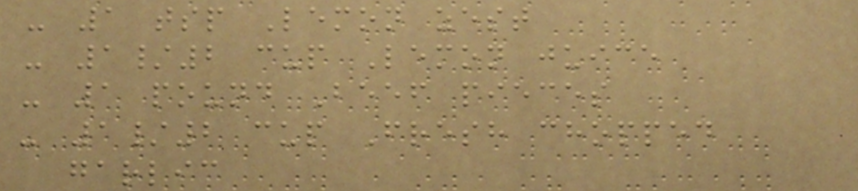- 1 tsp Lemon zest
- 1/2 cup Lemon juice
- 1 pound Beef pieces
- 1/2 cup Fresh chopped
garlic
